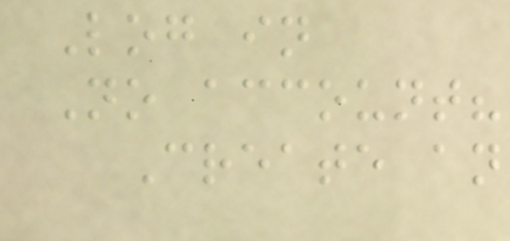Log in
No account?
Create an
